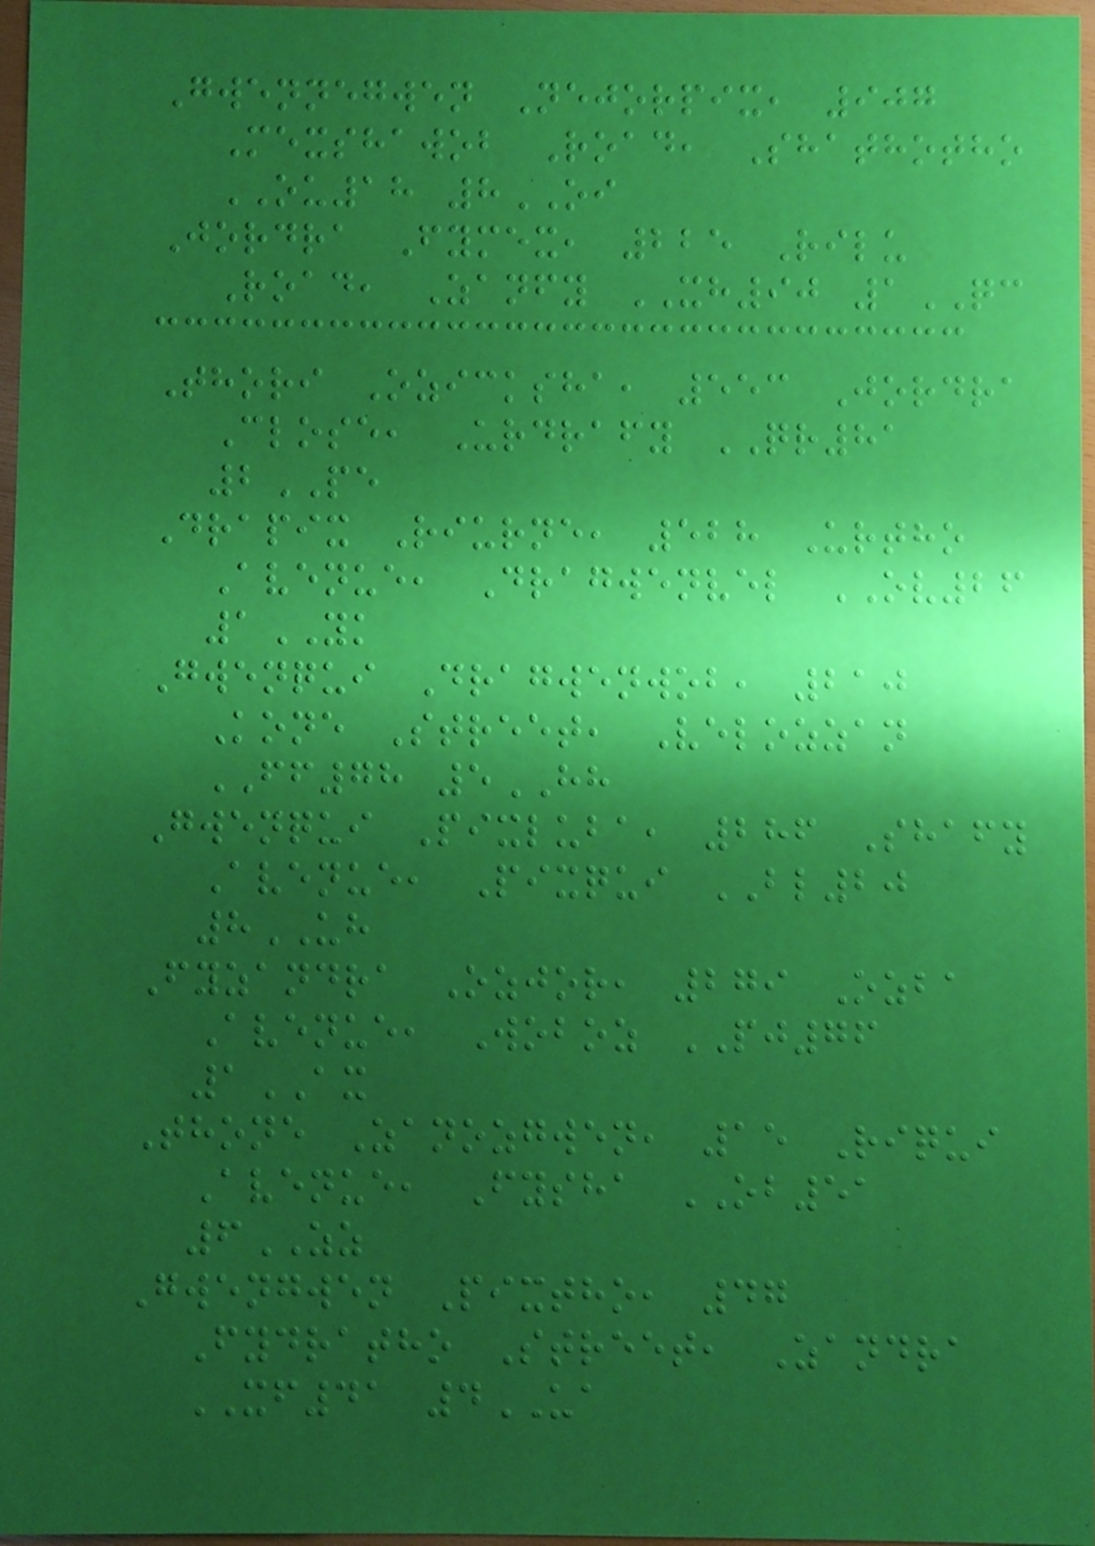Gwennegwen Nejorpix, 907
Mexshawob Road, Shathotho
OU18 8OI
Jordra Fymex, 225 Rilu
Road, Zanfy XH90 1QC
Thori Ozicksha, 553 Jordra
Close, Urdrafy QR81
2PE
Drapix Riurne, 528 Urtho
Avenue, Dragwenvel OV26
1YK
Gwenqui Dragwenwob, 210
Kone Street, Velozzan
FF78 5HH
Gwenqui Pixluba, 286 Shafy
Avenue, Pixqui BL20
8UH
Fyzandra Ozjor, 279 Ozba
Avenue, Woboz PJ76
1AX
Thone Zanozgwen, 15 Riqui
Avenue, Fysha OB51
6ZZ
Gwengwen Pixtho, 47
Fydratho Street, Zandra
XF41 4UA
